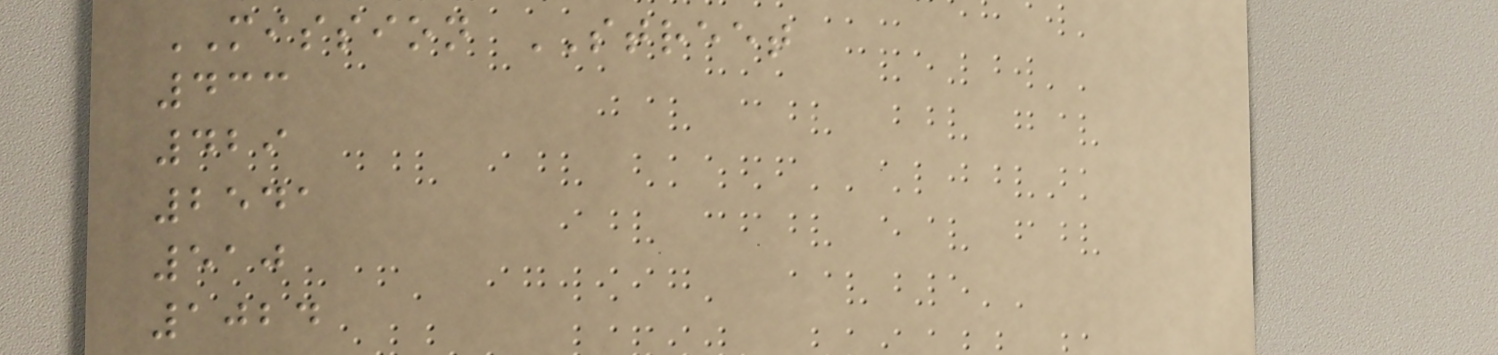MISSION STREET
433
429
2541
510
1024
